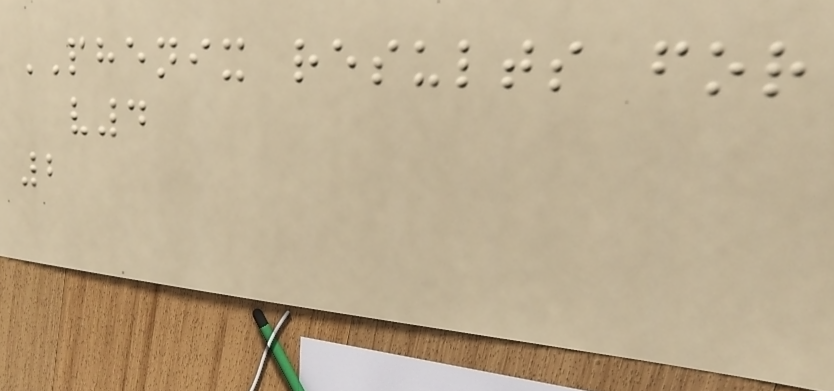PHENIX results for
v4
2
